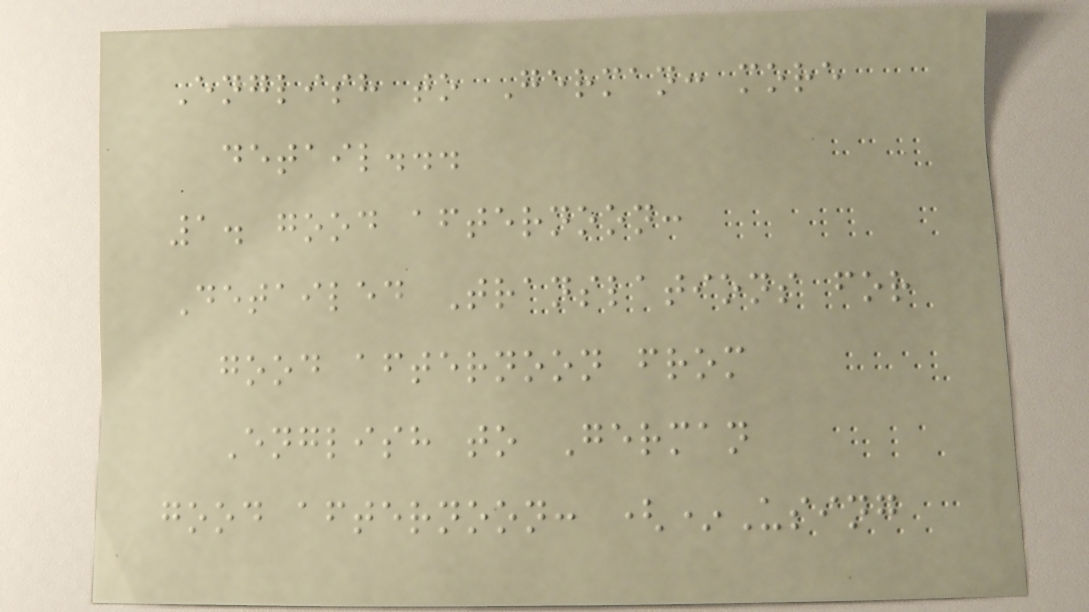English to German: more
detail...
1. good afternoon:
Detailed Translations for
good afternoon from
English to German
good afternoon: (*Using
